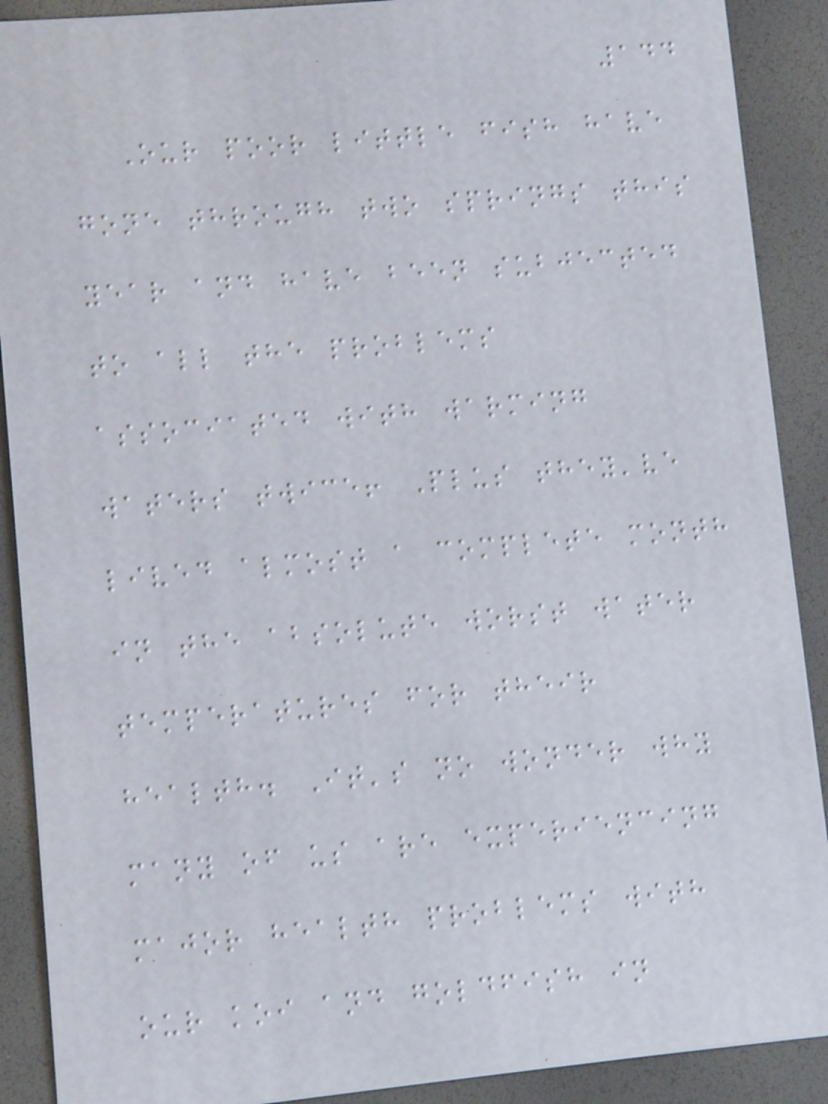144
Our poor little fish have
gone through two springs this
year and have been subjected
to all the problems
associated with warming
waters twice! Plus they've
lived almost a complete month
in the absolute worst water
temperatures for their
health. It's no wonder why
many of us are experiencing
major health problems with
our koi and goldfish in
